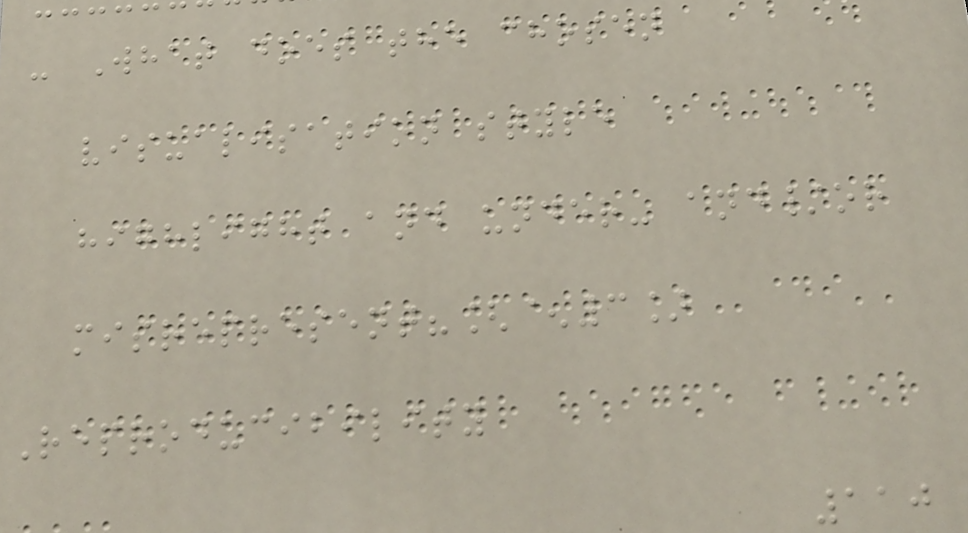- What does the chosen
visualisation style
highlight and under- and/or
misrepresent?[^3]
Reproducibility
110
